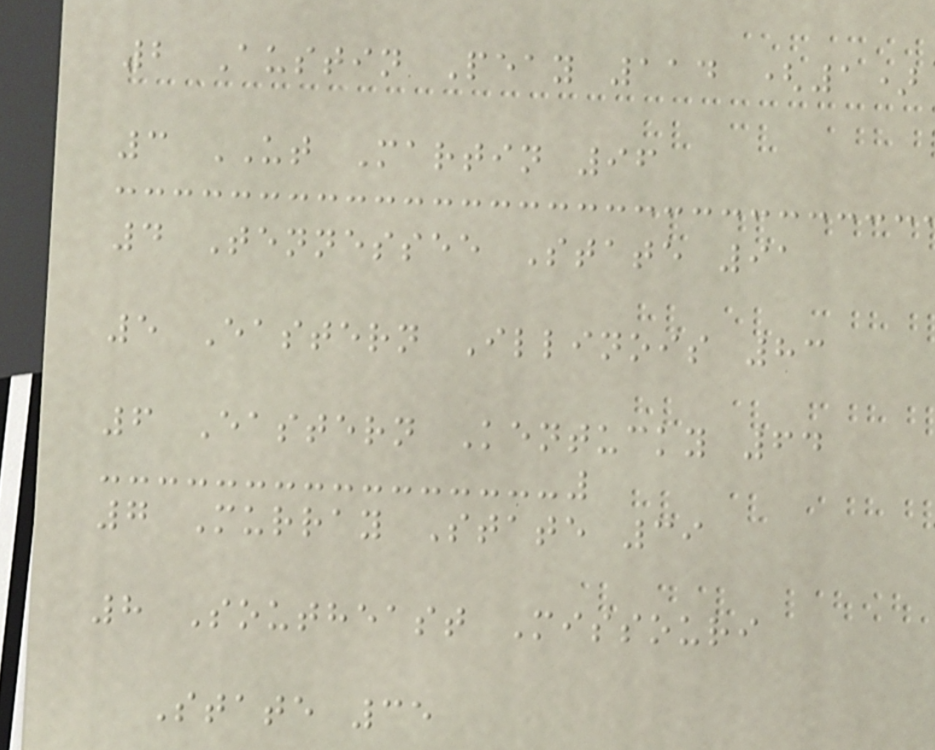2 Austin Peay 114 (1)
3 UT Martin 96
4 Tennessee State 91
5 Eastern Illinois 83
6 Eastern Kentucky 64
7 Murray State 39
8 Southeast Missouri
State 35
